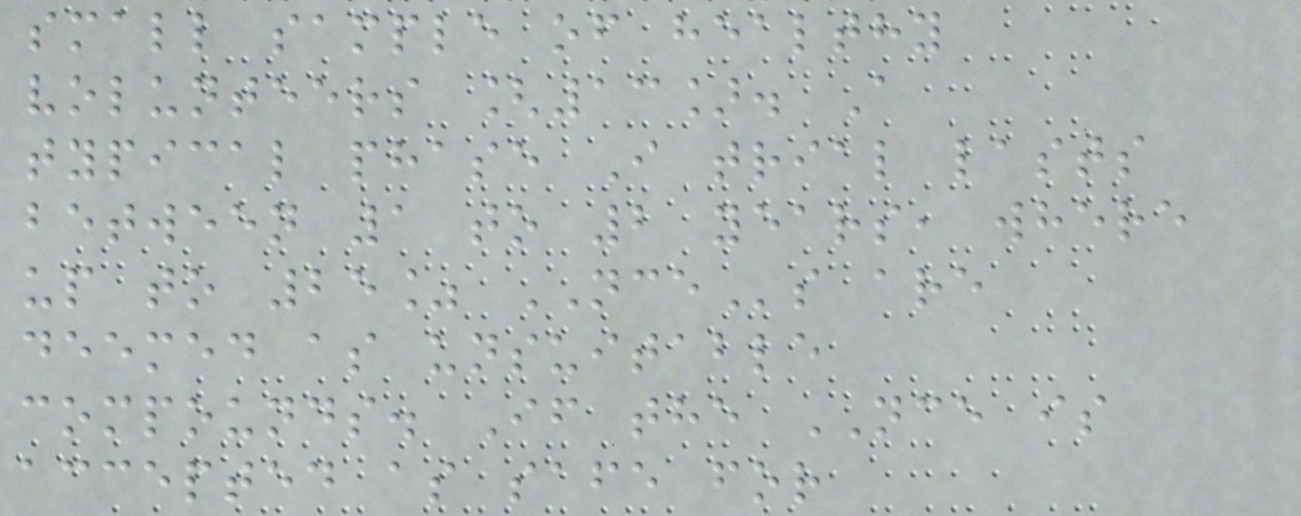small sample of healthy
volunteers [13]. A
typical phase I trial lasts
between 1 to 2 years, where
up to 25% NCEs are
deemed as unsuitable
compounds. If the NCE is
accepted as safe for
